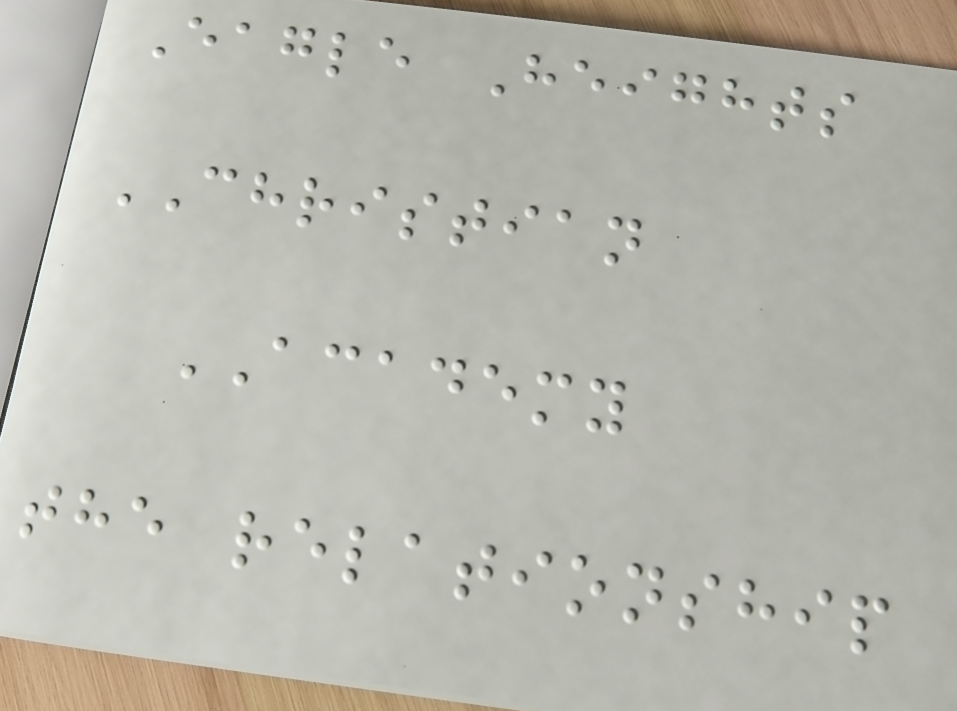Eagle Heights
CHRISTIAN
ACADEMY
the relationship
